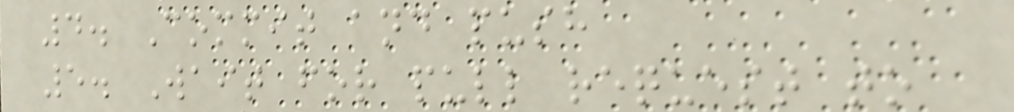4. Commit and push
5. Wait for pull request to
